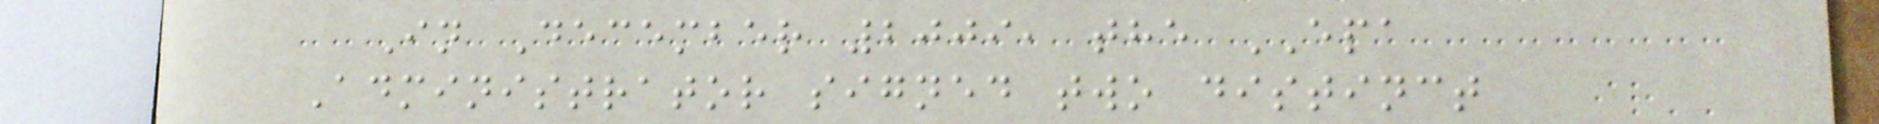In December 2009, the EPA
Administrator signed two distinct
